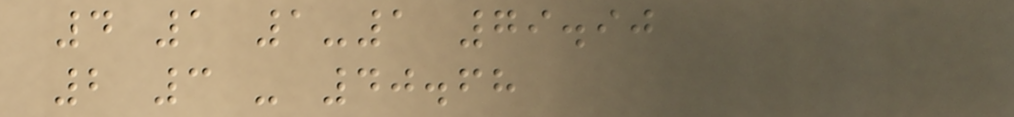4 1 1-1 79.90
2 3 - 40.68
